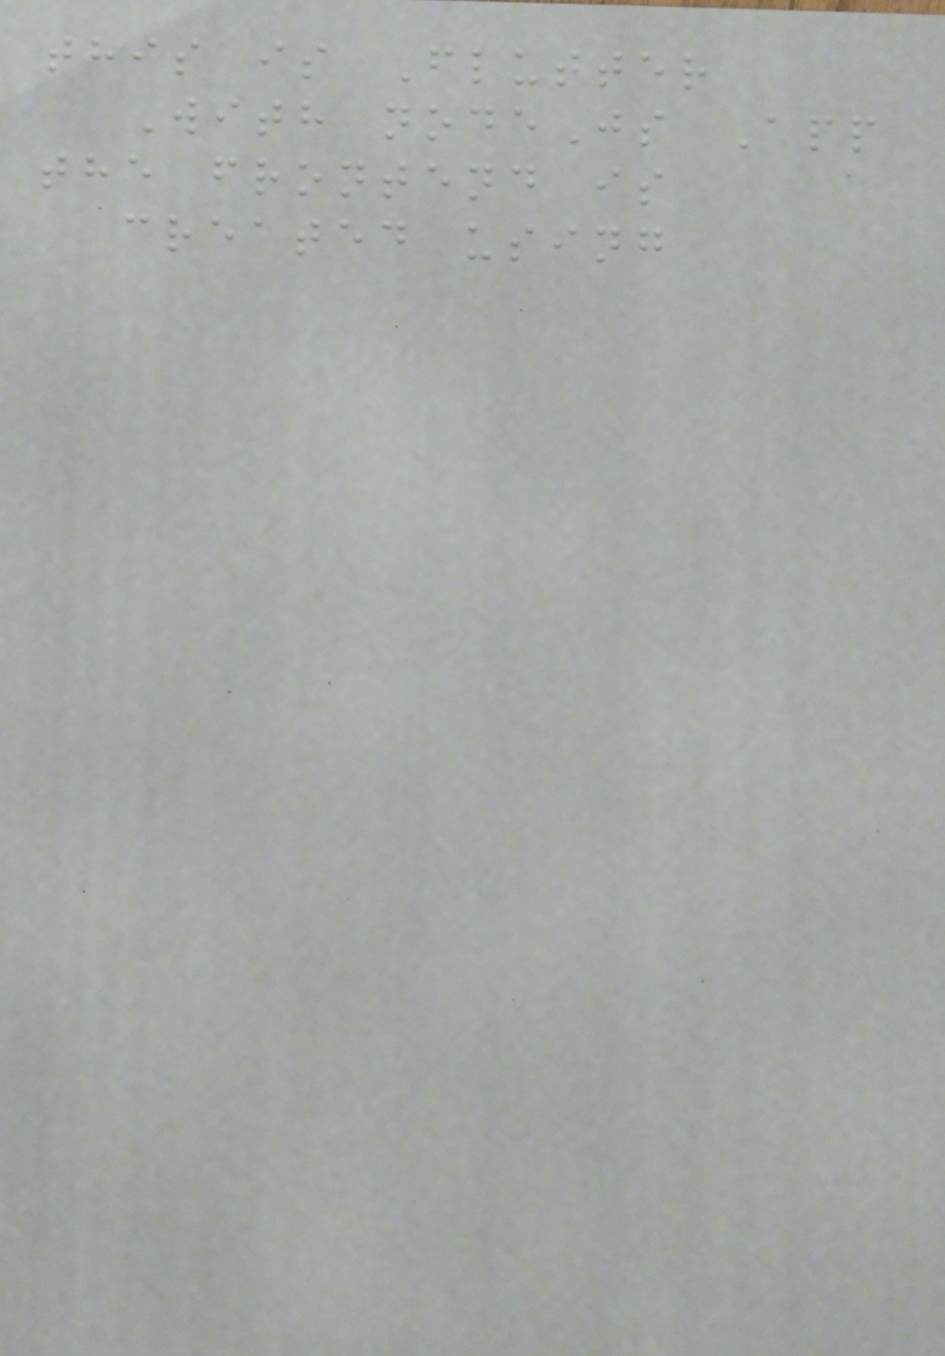this is Flutter
With nodeJs App
the frontend is
created using
